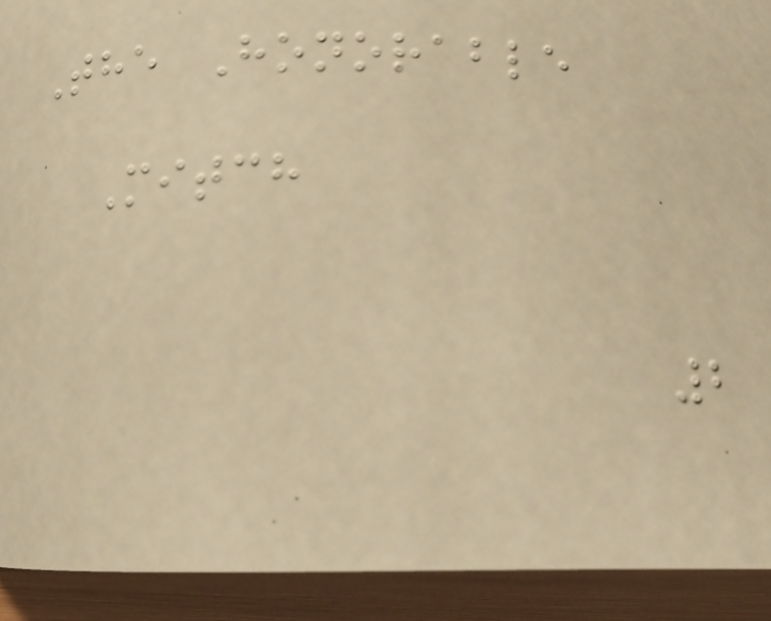The Honorable
Mitch
2
